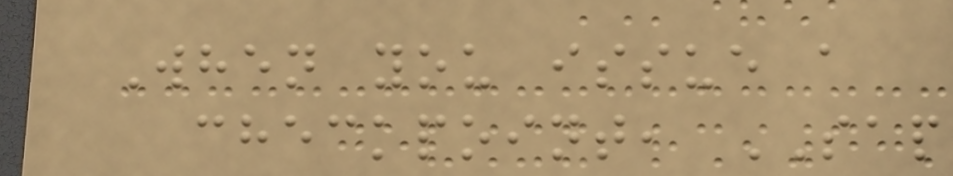When you issue a
checkpoint, SAP
